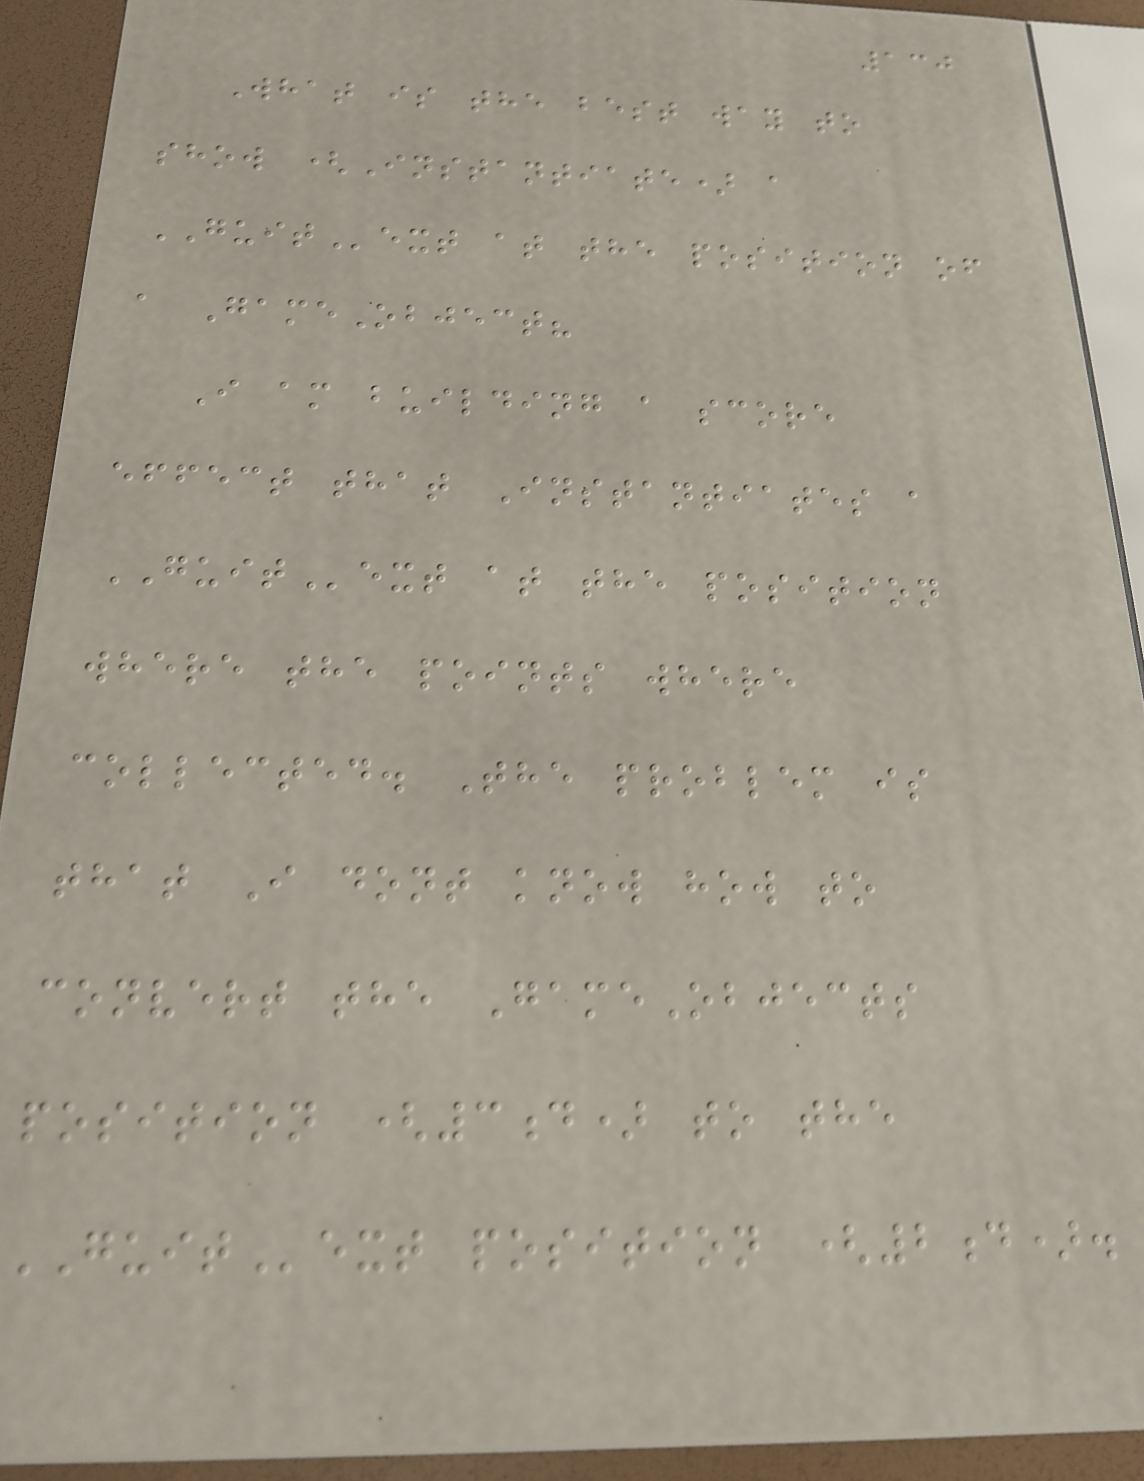130
What is the best way to
show (Instantiate) a
GUIText at the position of
a GameObject?
I am building a score
effect that Instantiates a
GUIText at the position
where the points where
collected. The problem is
that I dont know how to
convert the GameObjects
position (3d) to the
GUIText position (2d).
